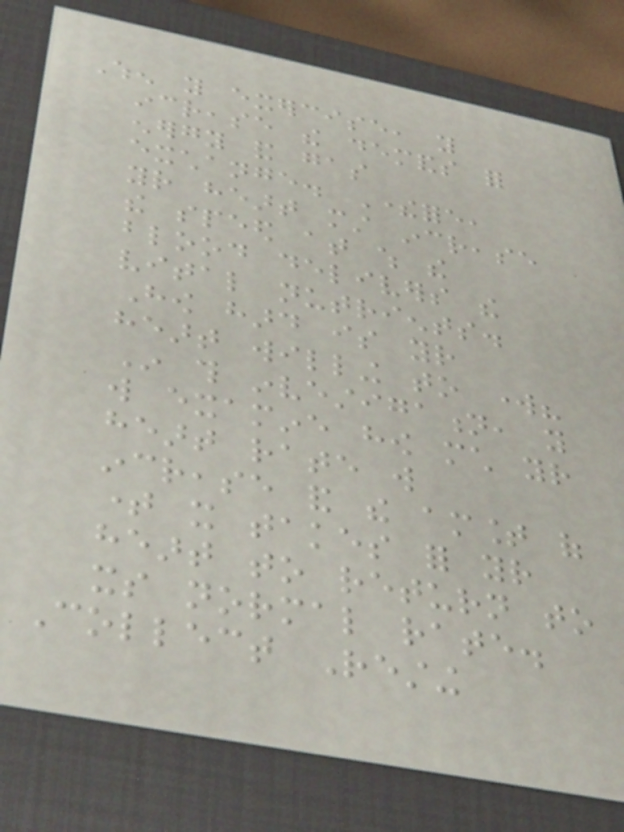When you exercise, you
increase the demands for
energy and gas
exchange. Therefore,
your heart must increase
the speed at which the
blood delivers the
vital nutrients.
How hard is your
heart willing to work?
In this investigation, you
will examine how much your
heart rate will
increase and the amount of
time it takes for your
heart to return to
its normal rate.
Collect Resting
